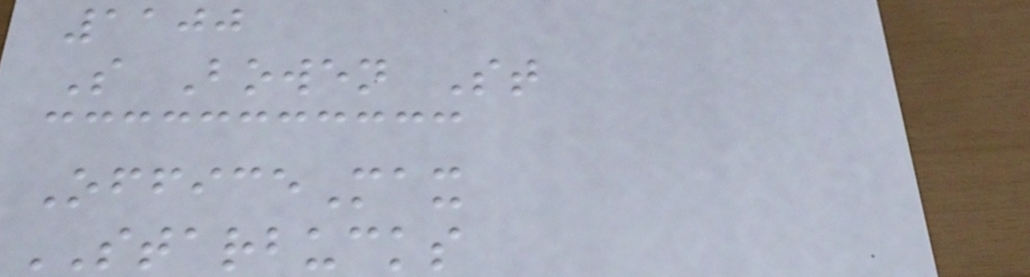1100
S Bowen St
OfficeMax
STARBUCKS
